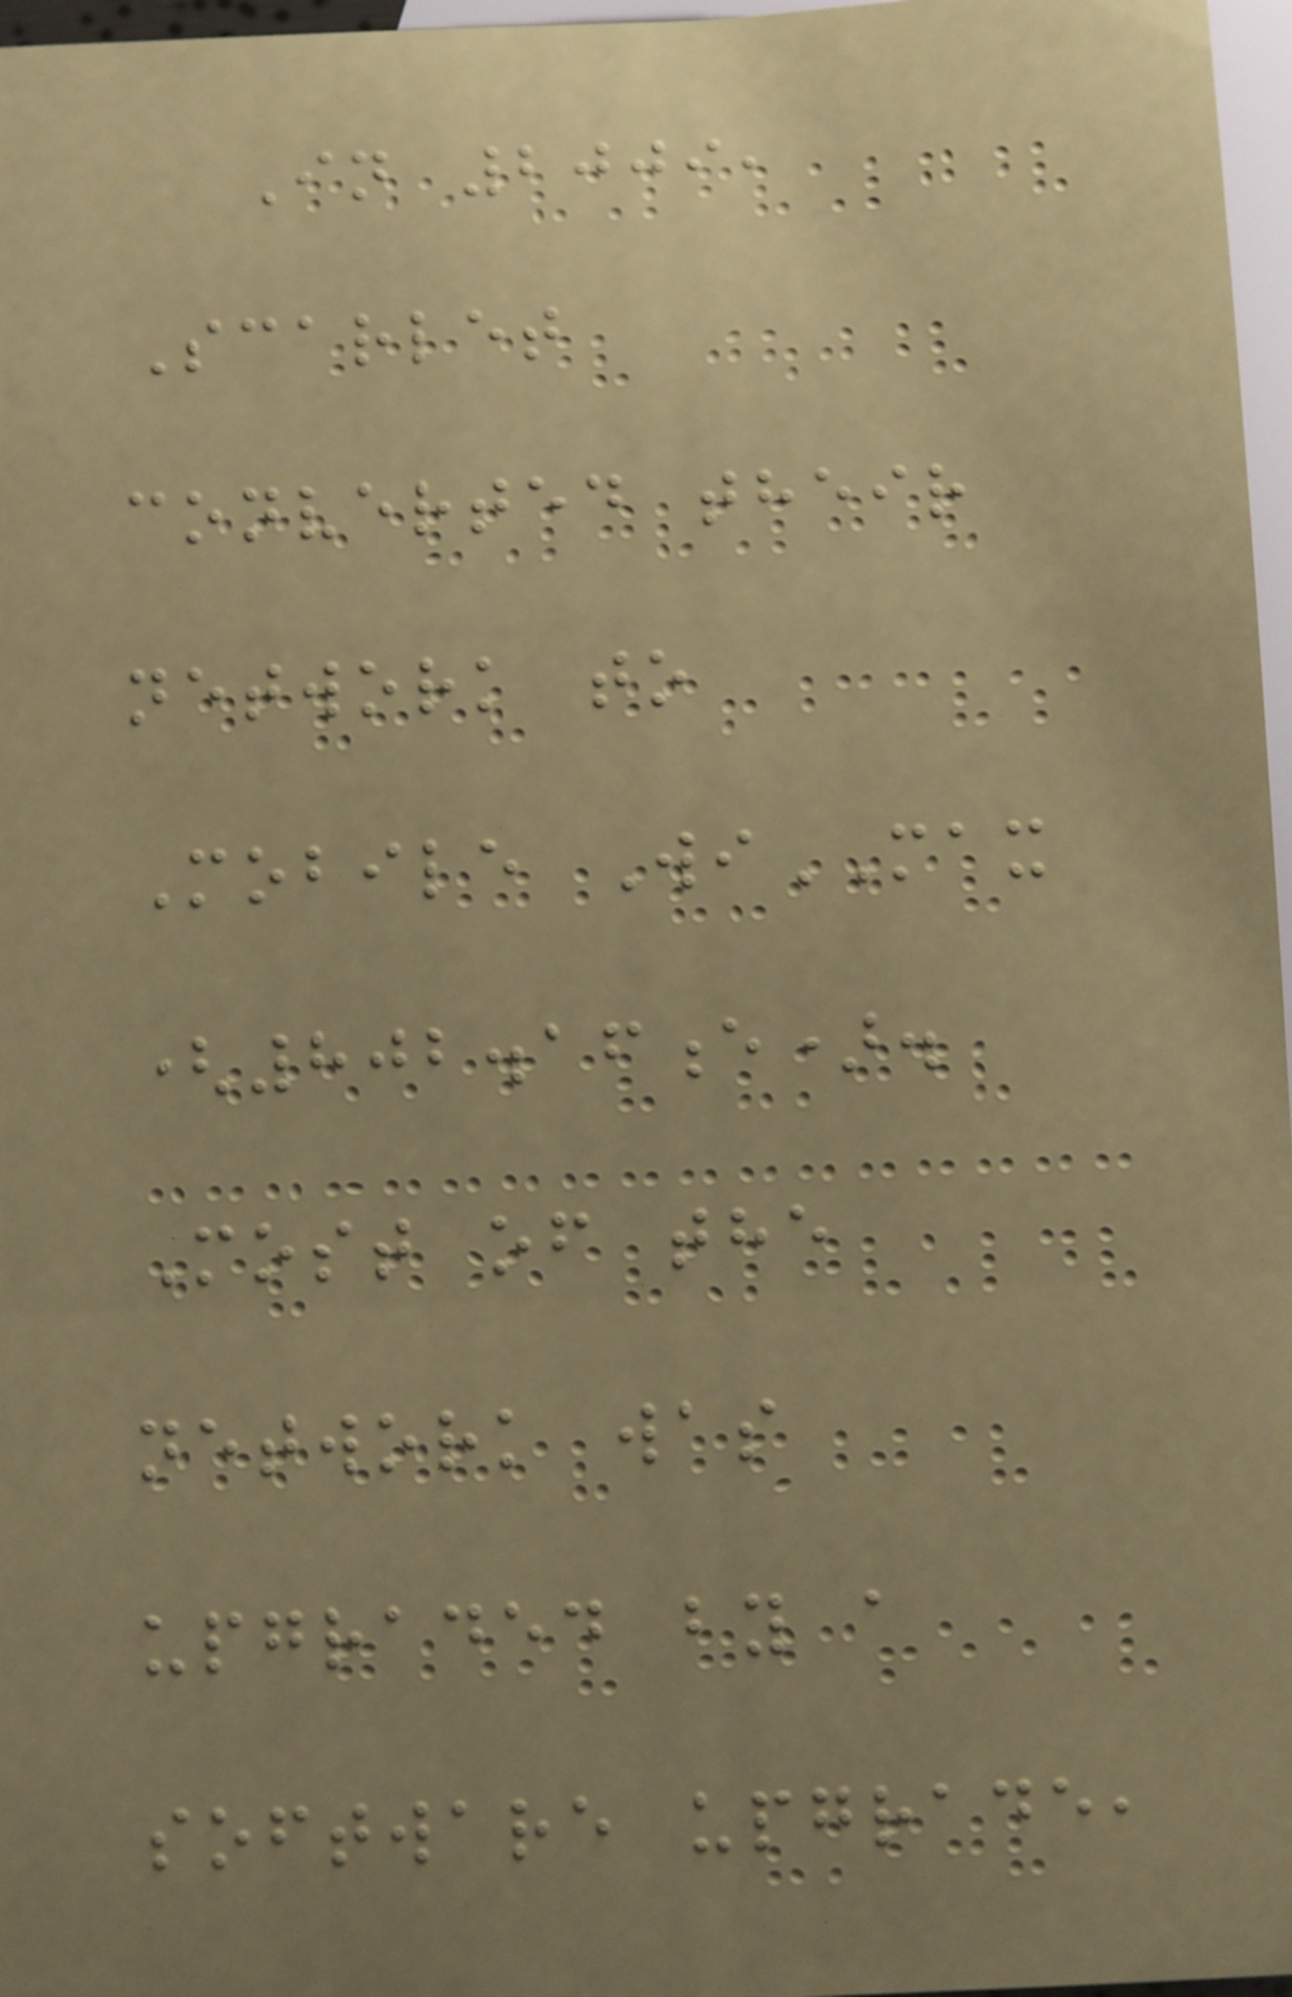In 2009,
Scarlet
converted their
network to
Mobile WiMAX
(802.16e).
Most of the
network was
upgraded by a
software upgrade,
